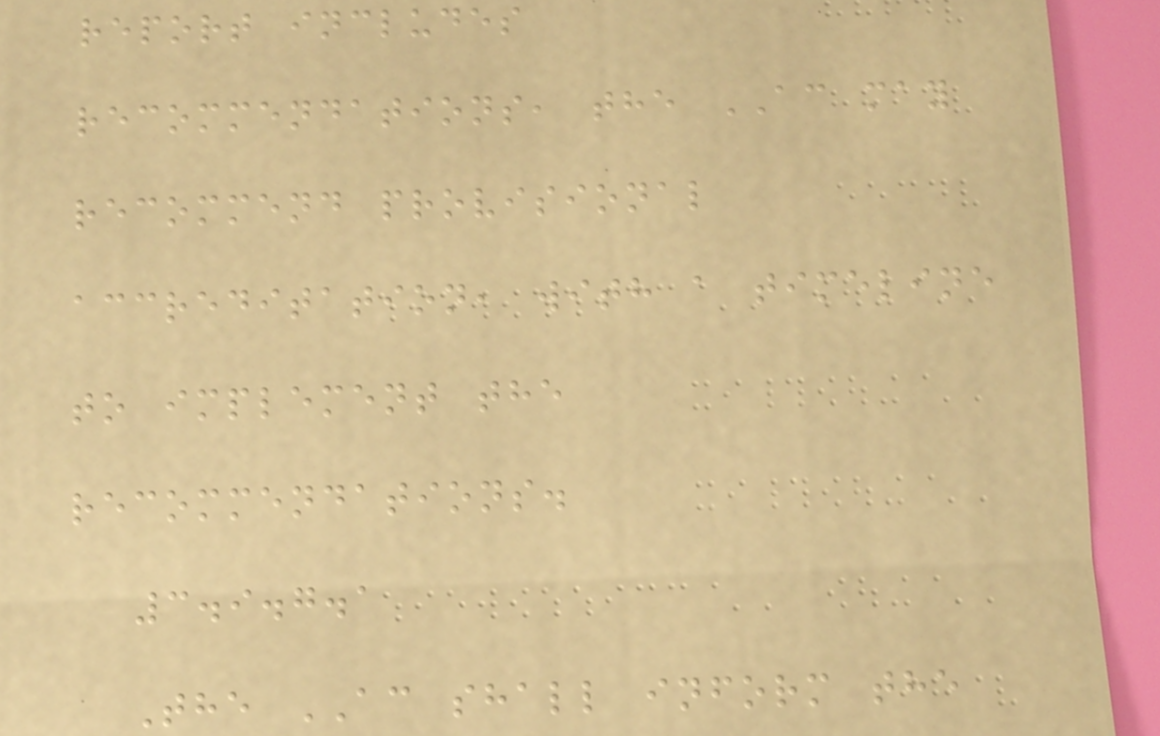report includes
recommendations, the AC may
recommend provisional
accreditation, with a timeline
to implement the
recommendations.
3.9.7.1
The AC shall inform the
